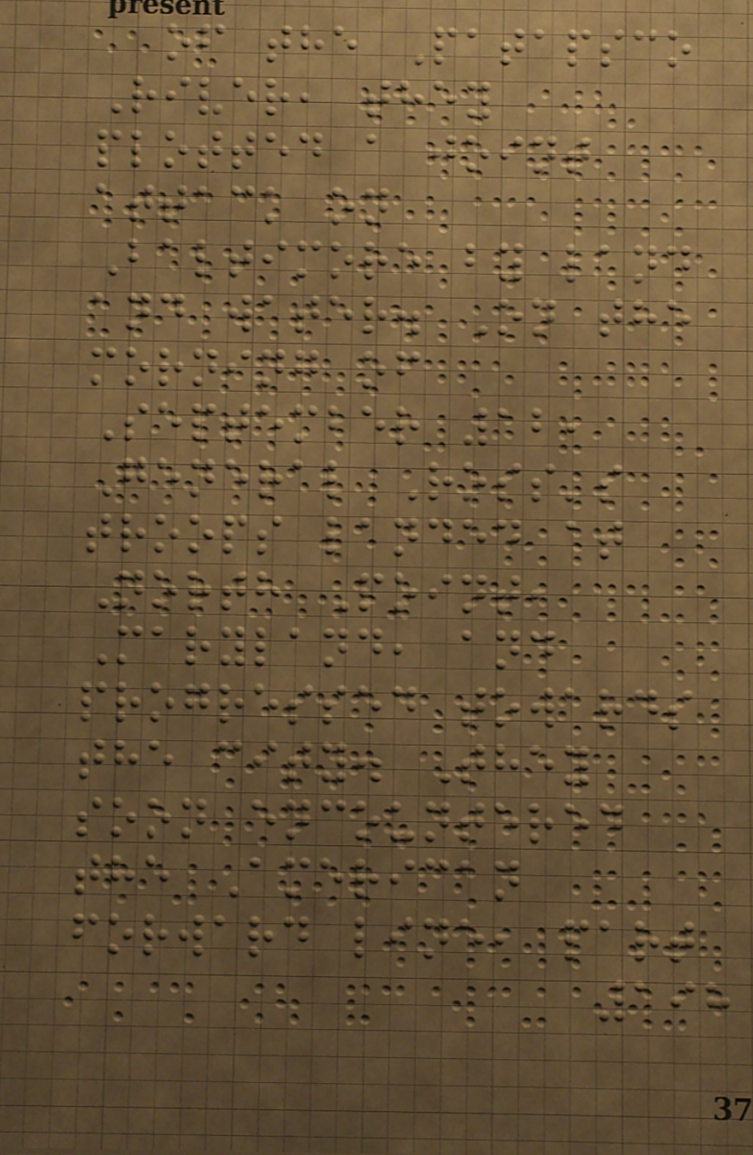of the Patapsco
River, they
plotted a joint
attack on
Baltimore by land
and water. On the
morning of
September 12,
General Ross's
troops landed at
North Point,
Maryland, and
progressed towards
the city. They
soon encountered
the American
forward line, part
198
